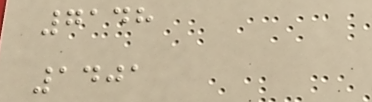7148
1401
